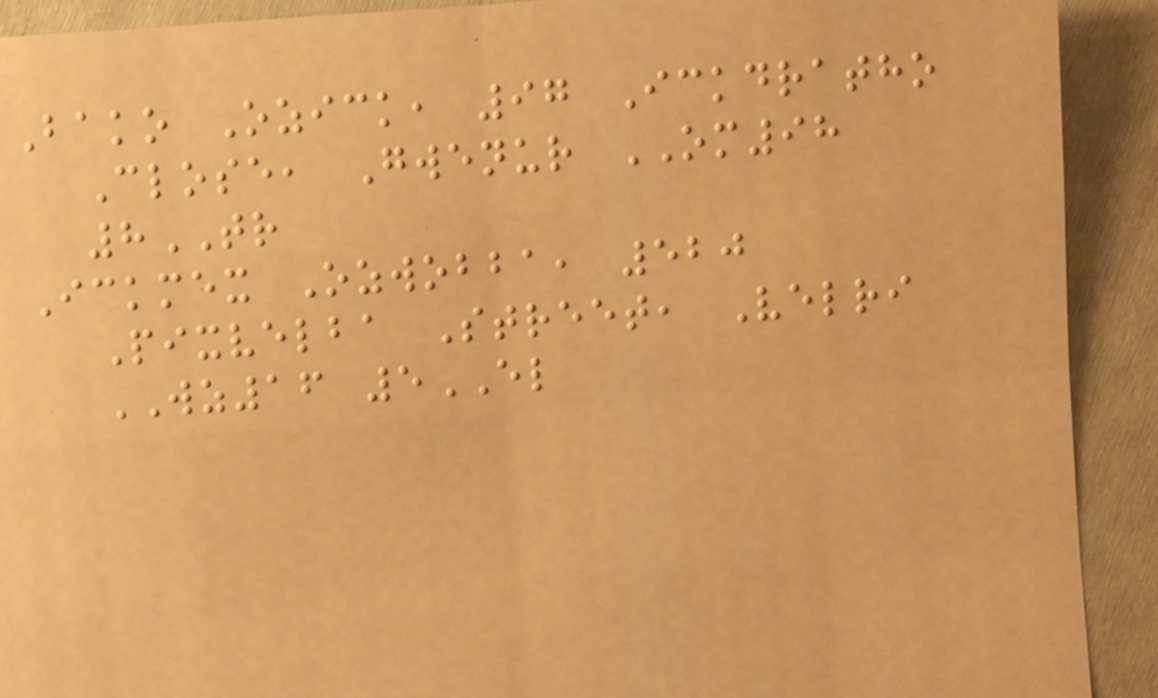Bako Ozick, 97 Ickdratho
Close, Gwenur OM98
8TR
Ickmex Ozwobba, 520
Pixvelba Street, Velri
WZ16 5EL
